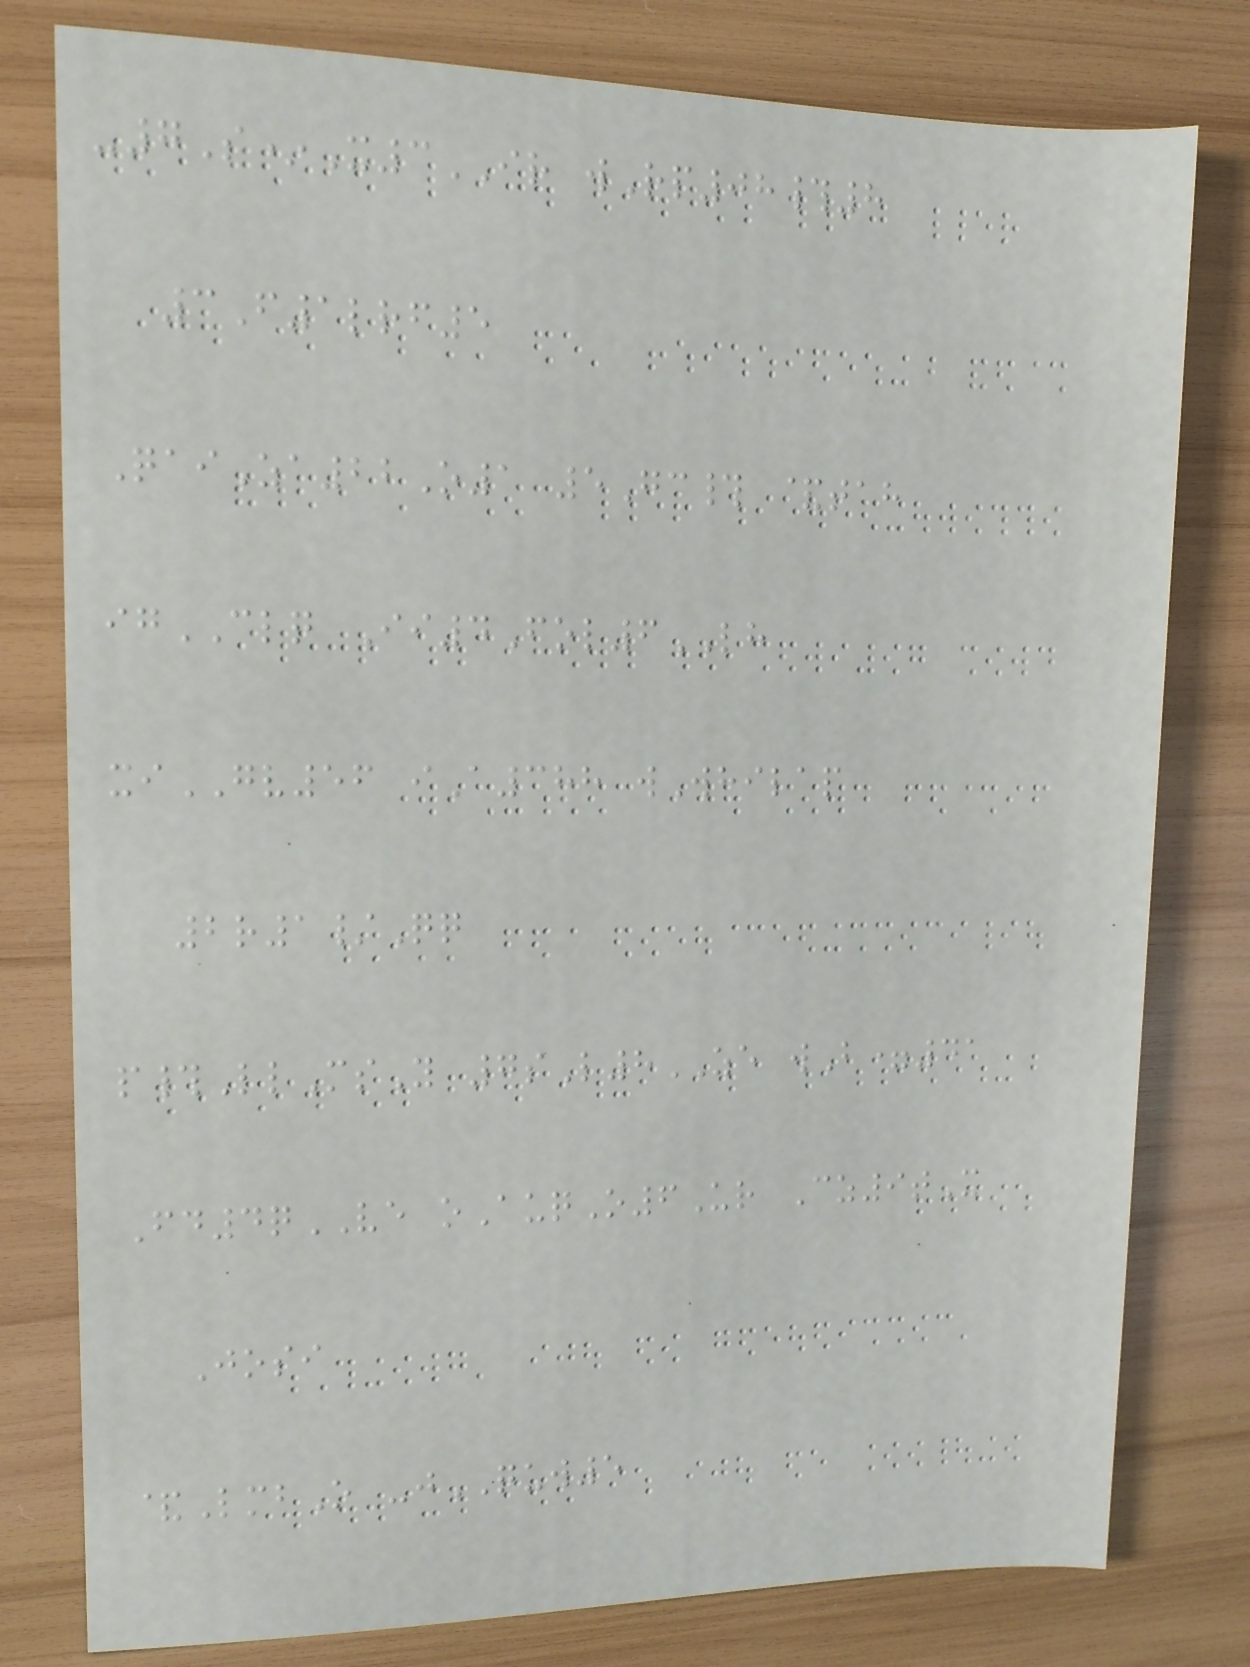-7S*X3IR wRp08#8
3F1lrf5
QaiZa22O1 5Gc# &tah
igCLQ Ii4Fol6LH
xiGV56 iA388 wWhilap
2r1/Qq
p#LlMsY 7sL8ZE wB=41
Fd4qVE oAuqO6Ur Cz9tX
Josi
&LmbO -jQUW5
